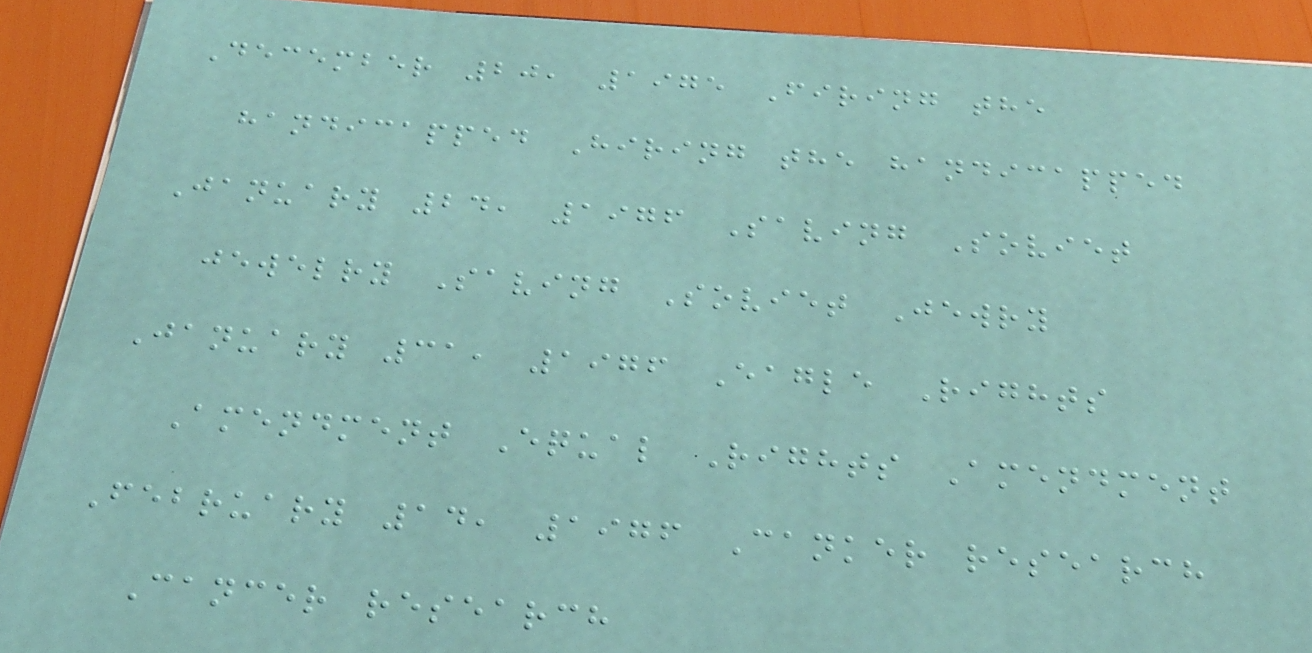December 20, 1975 Firing the
handicapped Hiring the handicapped
January 24, 1976 Saving Soviet
jewelry Saving Soviet Jewry
January 31, 1976 Eagle Rights
Amendment Equal Rights Amendment
February 14, 1976 Canker research
Cancer research
